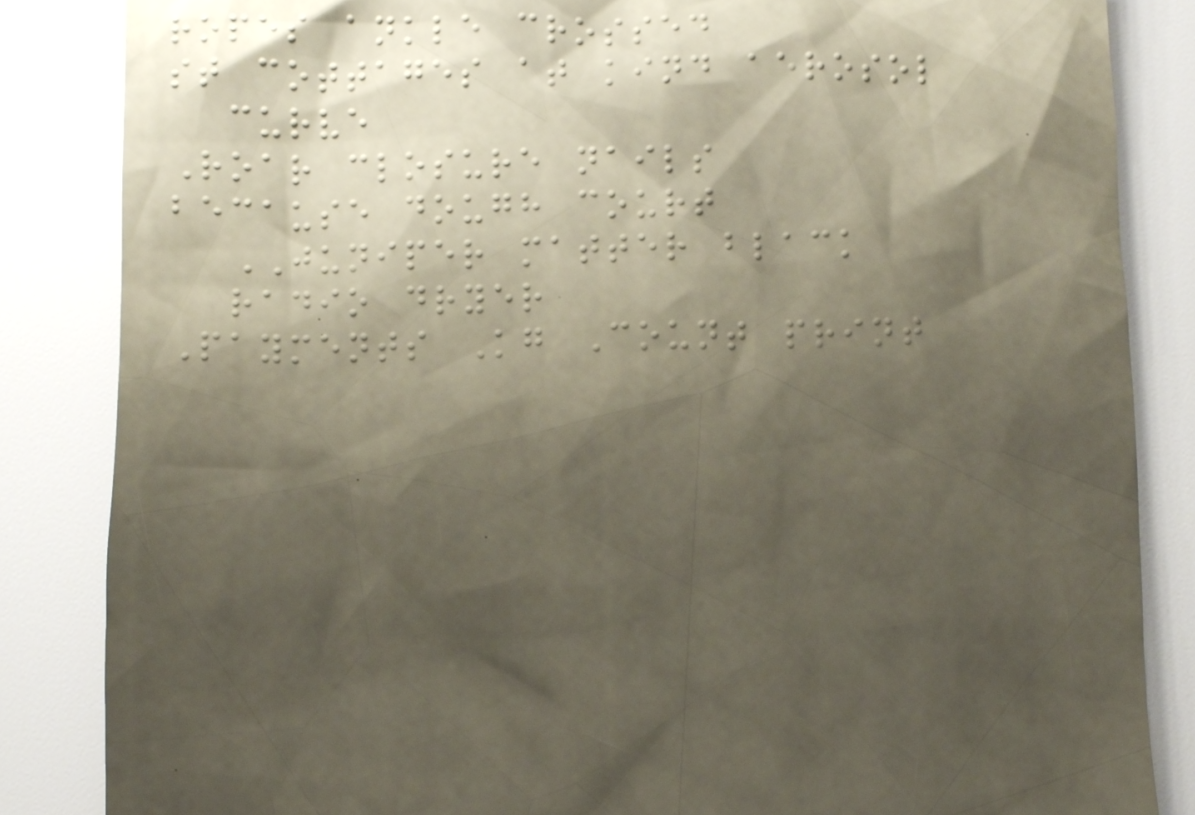ropes ankle crossed
st cottages at kind aerosol
curve
Roar closure nails
because dough court
JUNIPER matter black
radio dryer
Payments Kg Count print
